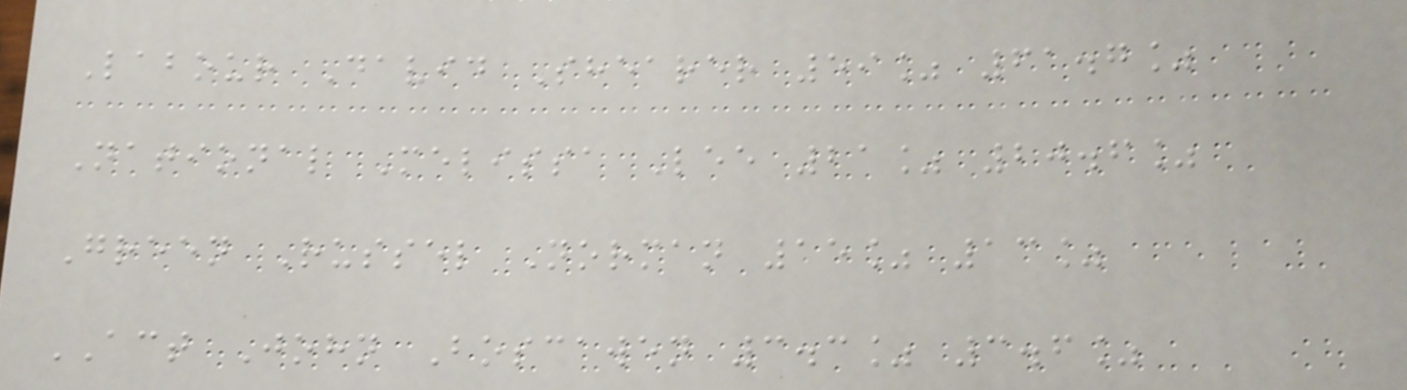Labour David Shearer 59% 61.7%
National Melissa Lee 21% 20.6%
Green Russel Norman 15% 13%
ACT John Boscawen 3.3% 3.6%
